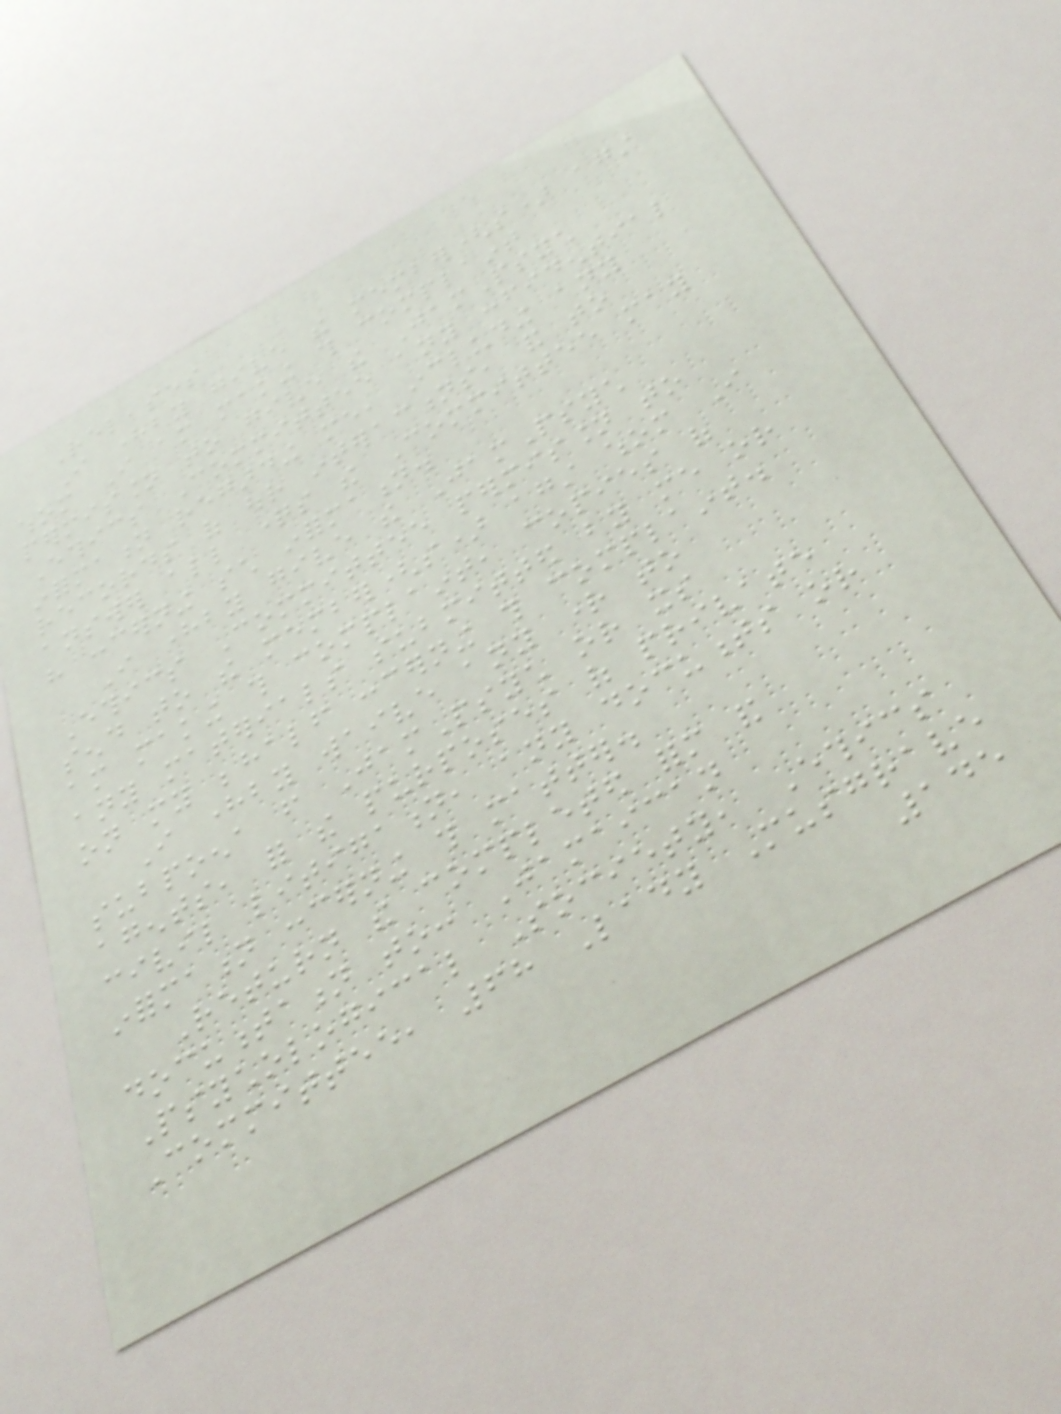Releases
I hereby give the member(s) against
whom I am making this complaint
permission to give the JamPsych
Ethics Committee any confidential
information regarding me, including any
records of our interactions, and to
answer all questions the Committee may
have concerning such information.
I hereby give the JamPsych
Ethics Committee permission to
send to the member(s) against whom I
am making this complaint, copies of
any materials submitted by me or
on my behalf concerning this complaint.
I hereby waive any right to
subpoena from JamPsych or its
agents, for the purposes of private
civil litigation, any documents or
information concerning this matter.
Return the completed form and
documentation to: Jamaican
Psychological Society, Ethics
Committee, 68 Lady Musgrave
145
